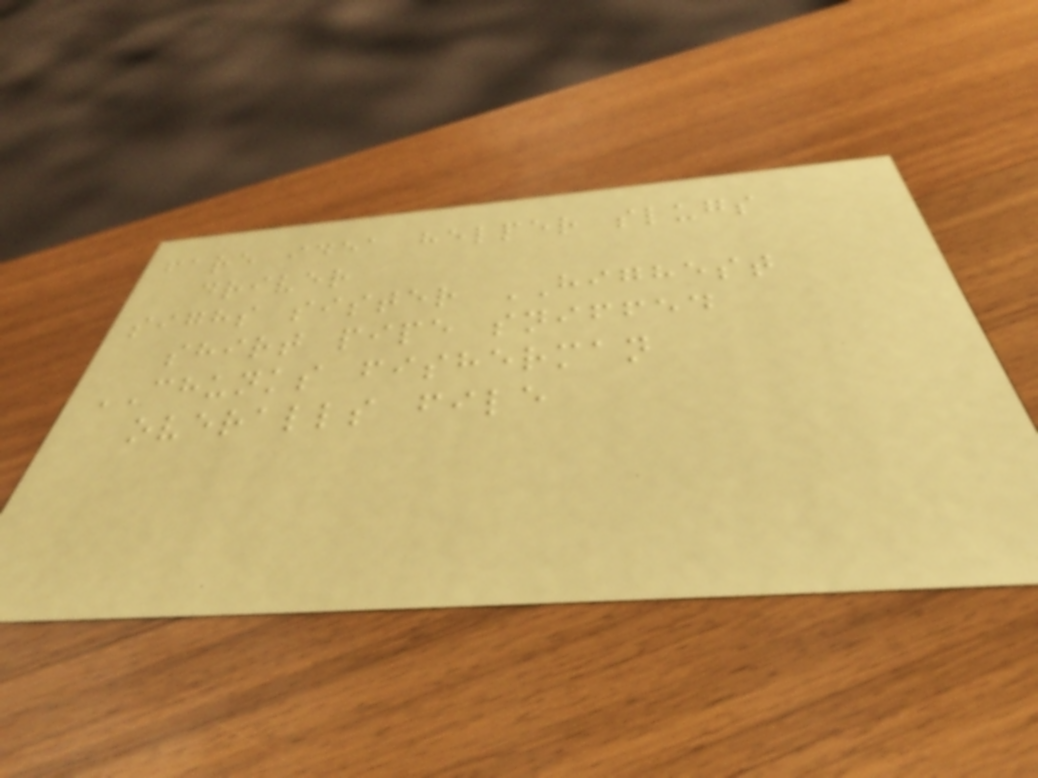fare idea helper slugs
driver
sighs sister HIGHEST
shirt pipe sniffed
CHUNKS fisherman
overalls file
